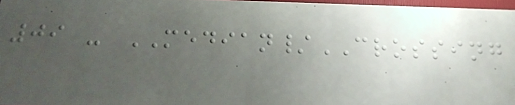09 - MEDIAN/CROSSING
